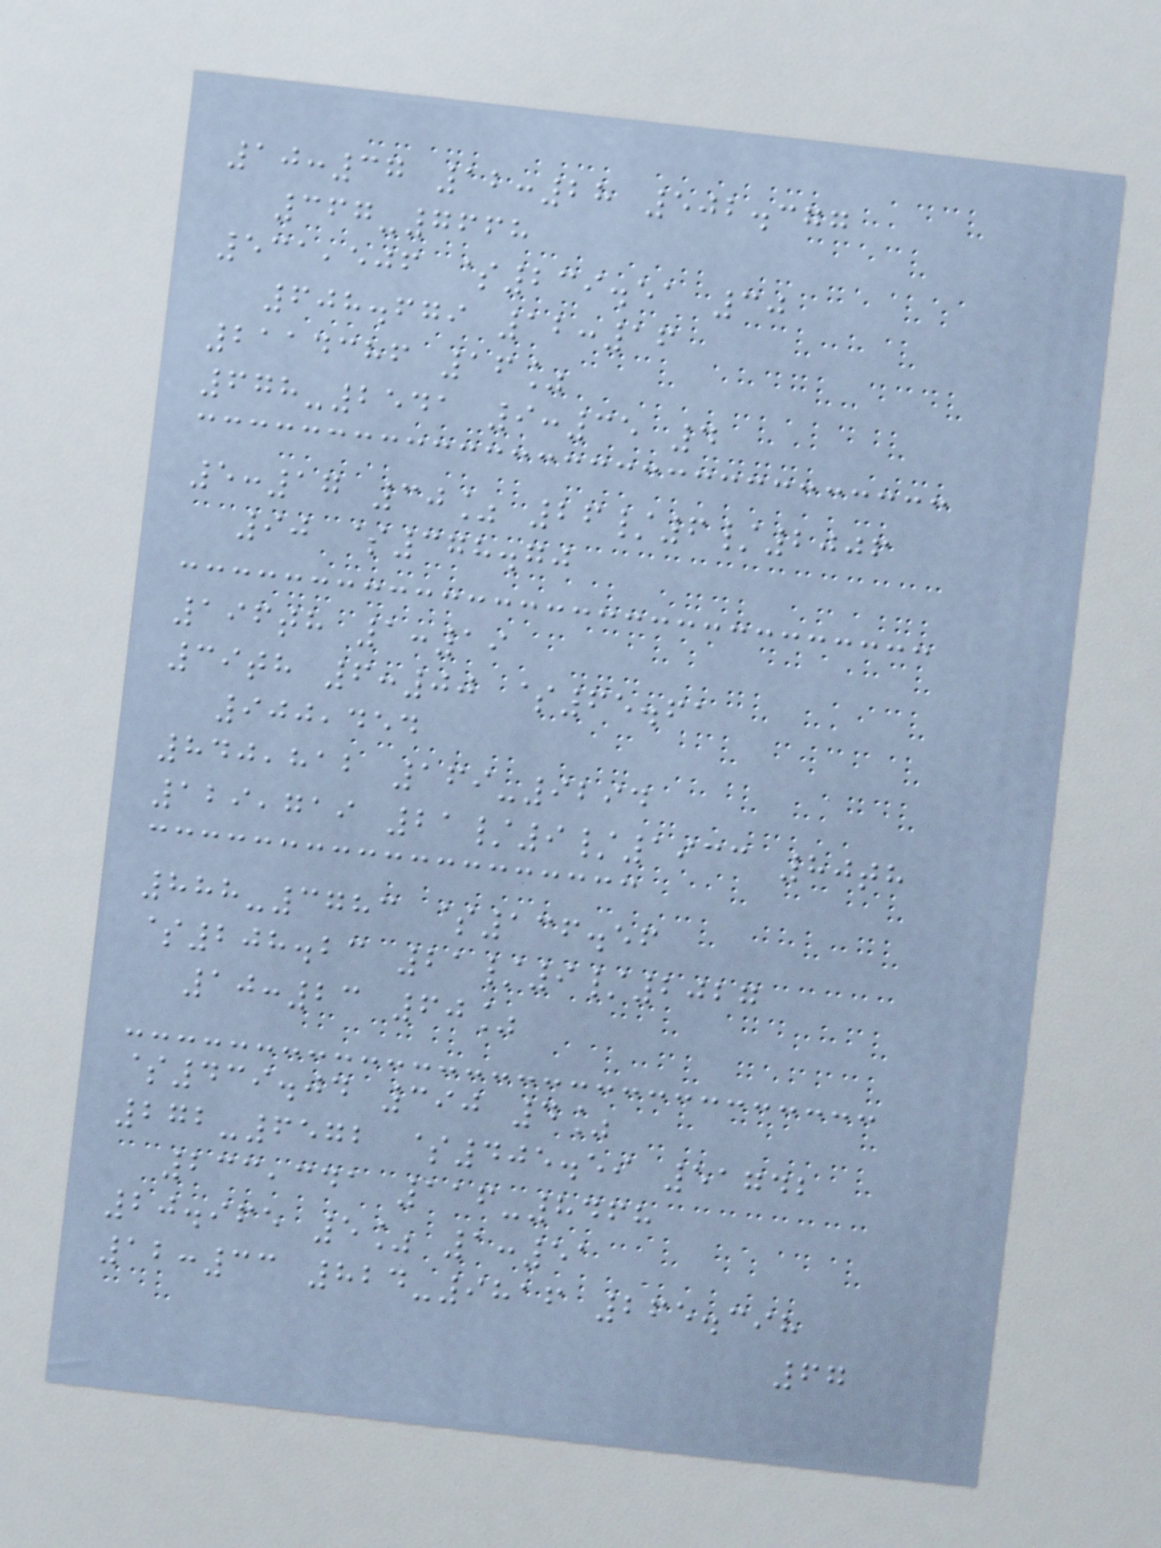10:37 12:28 502.377
367-7668
531,506 $239.51 30
608.679 12:16
2114386 16%
678-2541 9:35 4
5:17 30% 26/6/2006
90 $378.70
196th 1:19
39th 6:00 $65.61
900,454
840,812 169-9294
129,719 21/9/1933 80th
888-3783 $136.56
$208.23 21/9/2027
10:23 60%
$439.04 390 4%
272-6572 $405.59 51742
233,341 116-8468
20.965 5% 1:51
12:33 824-9816 265.398
67
